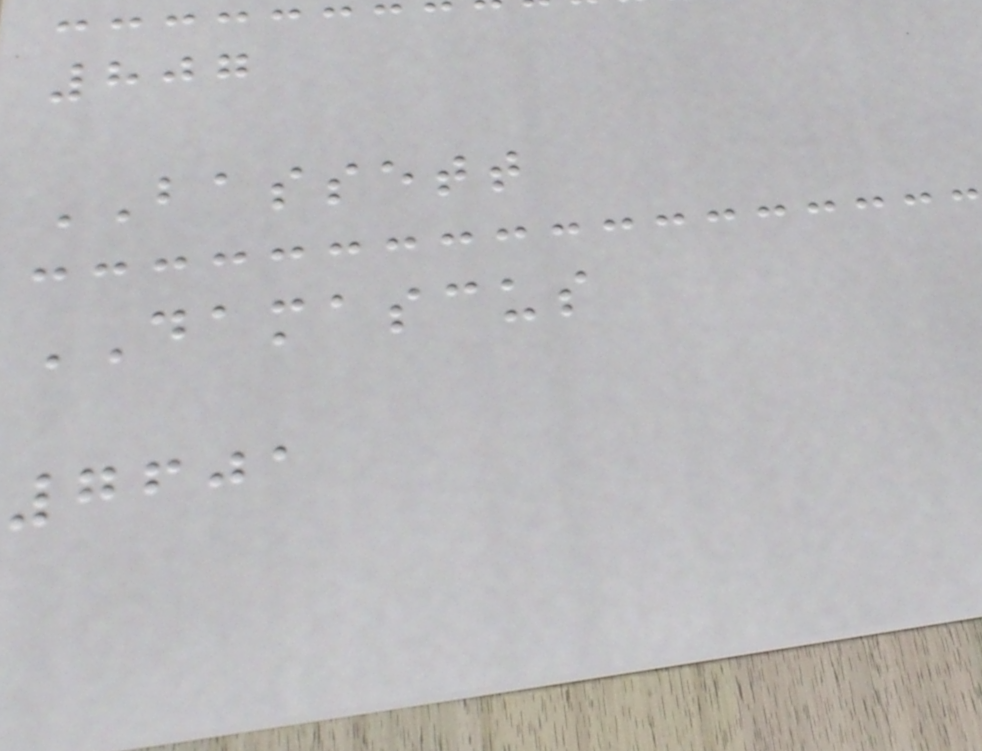807
BASSETT
DAMASCUS
7601
